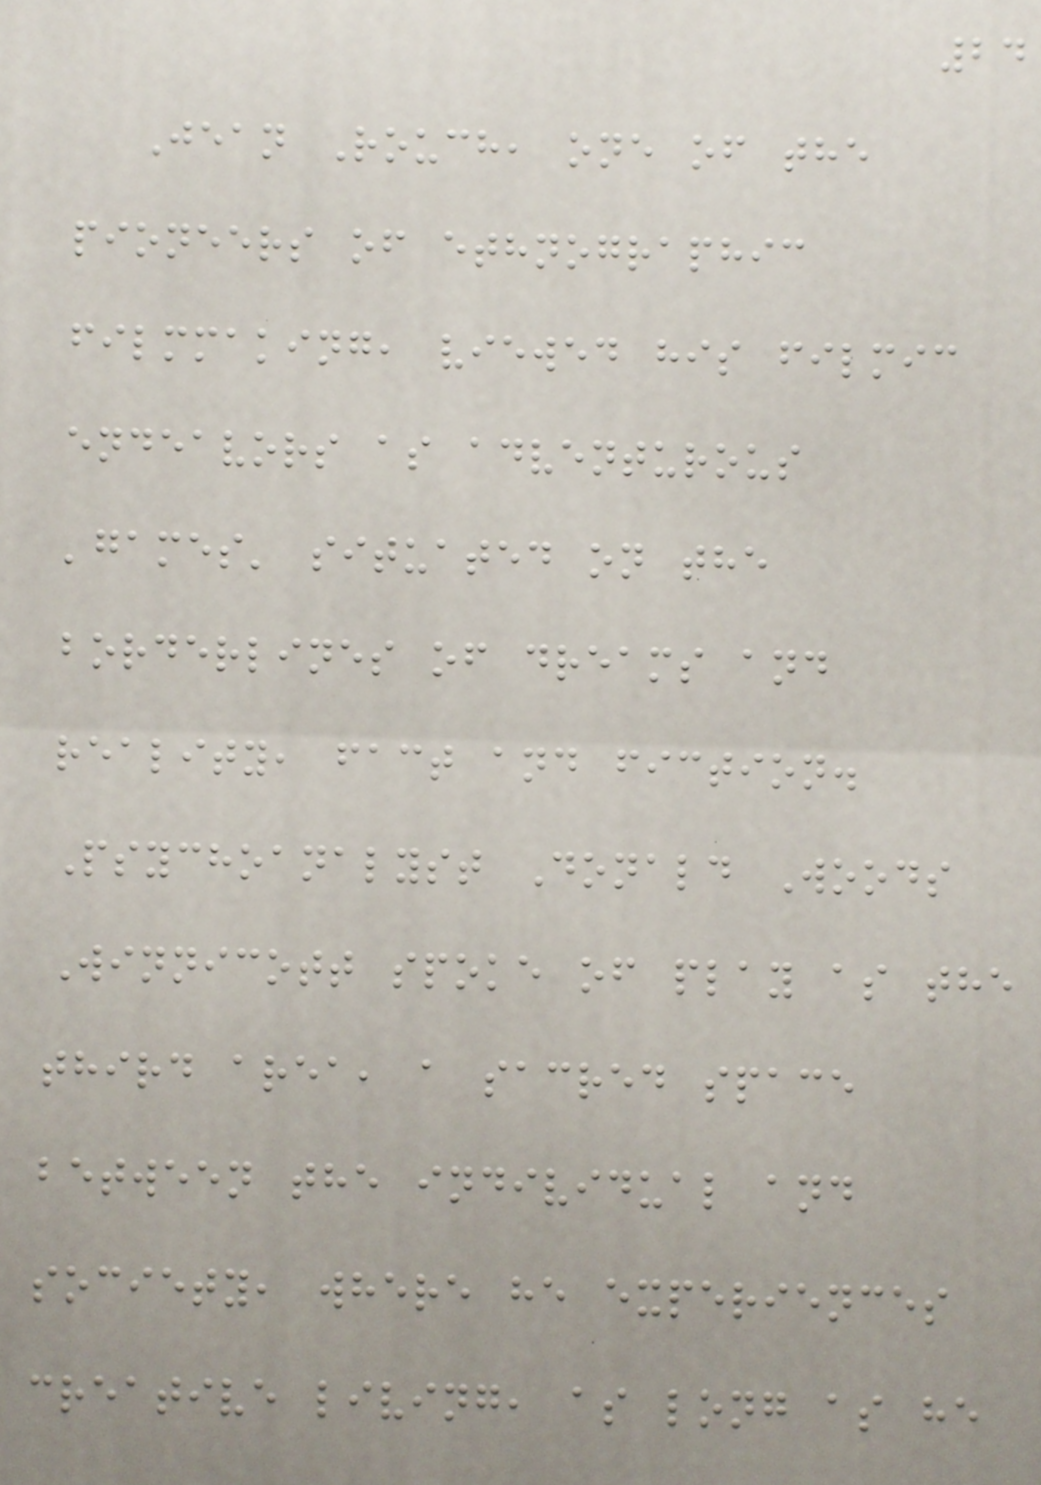24
Jean Rouch, one of the
pioneers of ethnographic
filmmaking, viewed his filmic
endeavors as adventurous
'games' situated on the
borderlines of dreams and
reality, fact and fiction.
Psychoanalyst Donald Woods
Winnicott spoke of play as the
third area, a sacred space
between the individual and
society, where he experiences
creative living, as long as he
